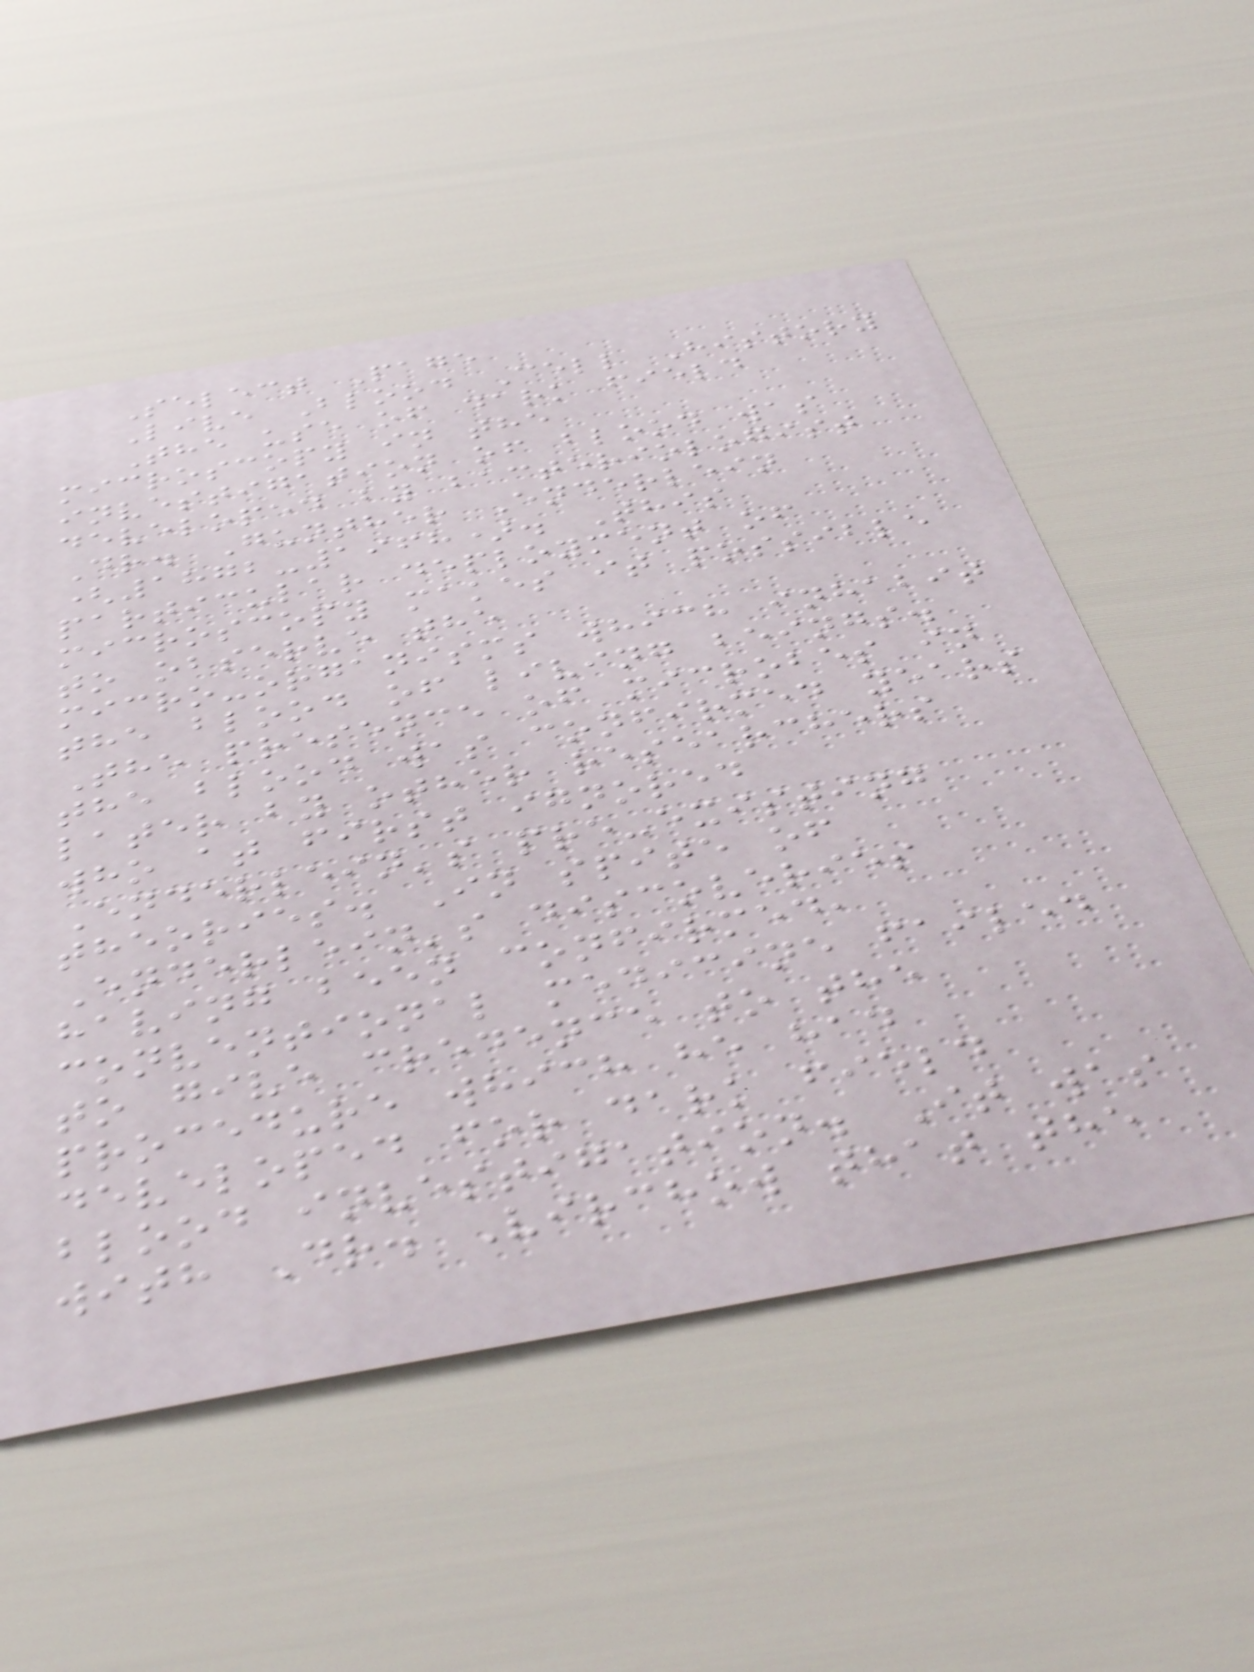Select Page
Live Blood Cell History
The use of dark field
microscopy in the
investigation of blood was
developed by bacteriologist
Dr. Gunther Enderlein
(1872-1968). This
particular deployment of
microscopy makes it possible
to observe the
micro-organisms which inhabit
the blood of living beings.
The presence of microbes in
the blood was confirmed years
later by other researchers
who at first ignored
Enderlein's pre-existing
theories. In spite of
Enderlein's discoveries
having been confirmed,
conventional medicine failed
to give credence to the
procedure which he had
developed for dark field
blood investigation. It was
with Dr. Virchow that the
